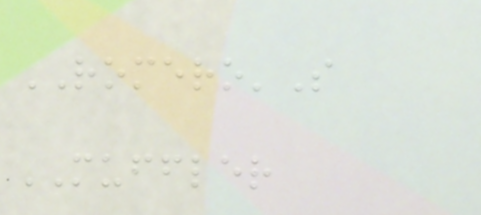ROMERO'S
MUFFLER
